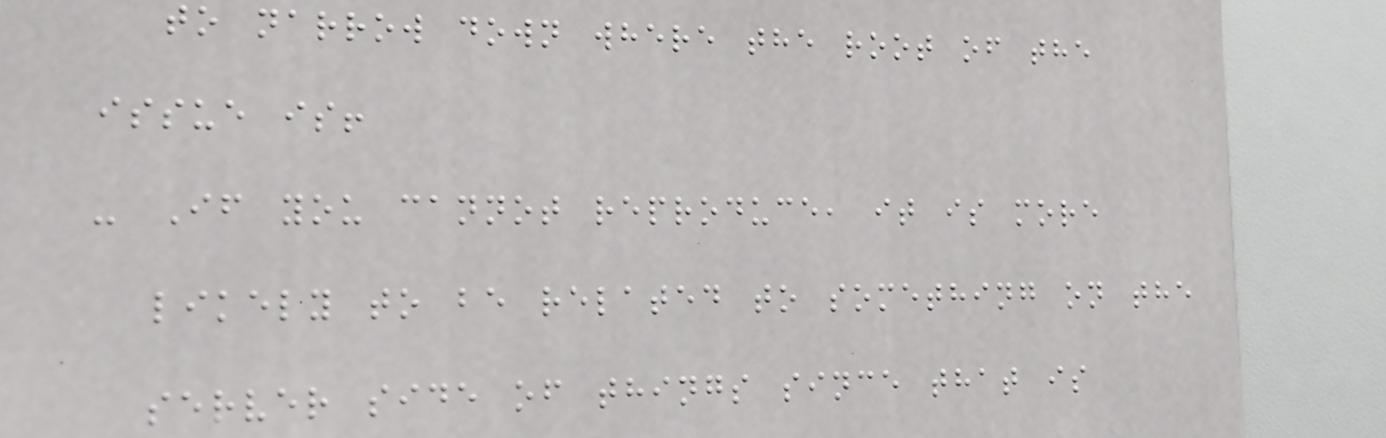to narrow down where the root of the
issue is!
- If you cannot reproduce, it is more
likely to be related to something on the
server side of things since that is
